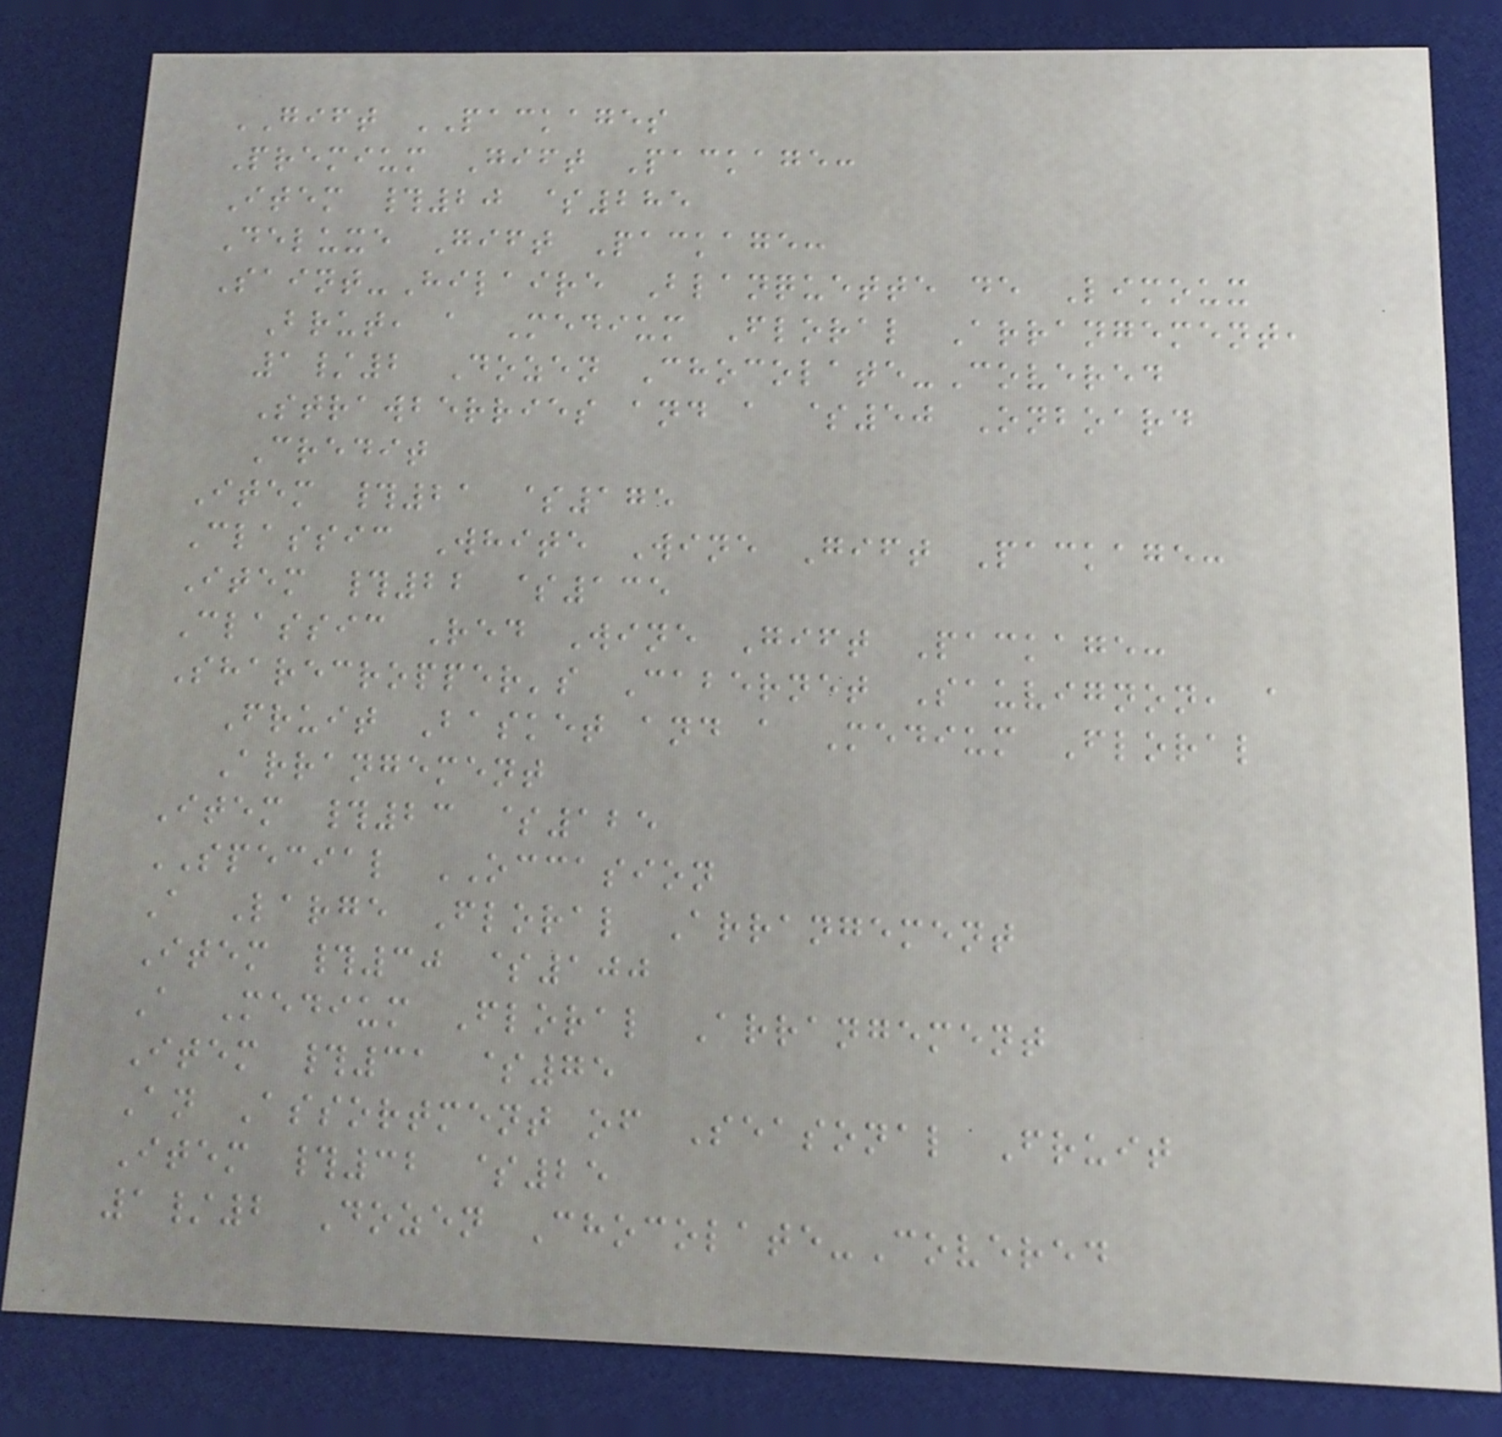GIFT PACKAGES
Premium Gift Package:
Item #20 $285
Deluxe Gift Package:
Saint-Hilaire Blanquette de Limoux
Brut, a Medium Floral Arrangement,
1/2 Dozen Chocolate-Covered
Strawberries and a $50 Onboard
Credit
Item #21 $175
Classic White Wine Gift Package:
Item #22 $135
Classic Red Wine Gift Package:
Sharecropper's Cabernet Sauvignon, a
Fruit Basket and a Medium Floral
Arrangement
Item #23 $125
SPECIAL OCCASION
A Large Floral Arrangement
Item #30 $100
A Medium Floral Arrangement
Item #31 $75
An Assortment of Seasonal Fruit
Item #32 $25
1/2 Dozen Chocolate-Covered
